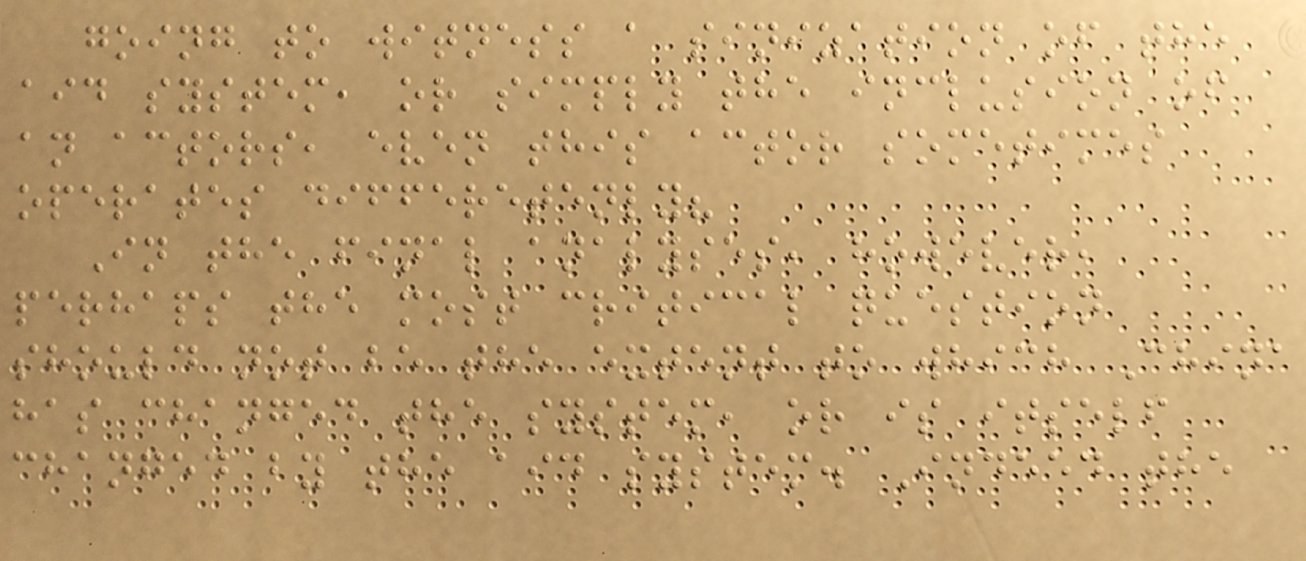going to witness a sinization of the
aid system, or simply the inclusion of
an actors, even this actor sometimes
operates differetenly?
In the final analyses, however,
perhaps the most critical question
should not be the extent to which China
has changed the system, or is itself
changed by the aid system. Indeed the
